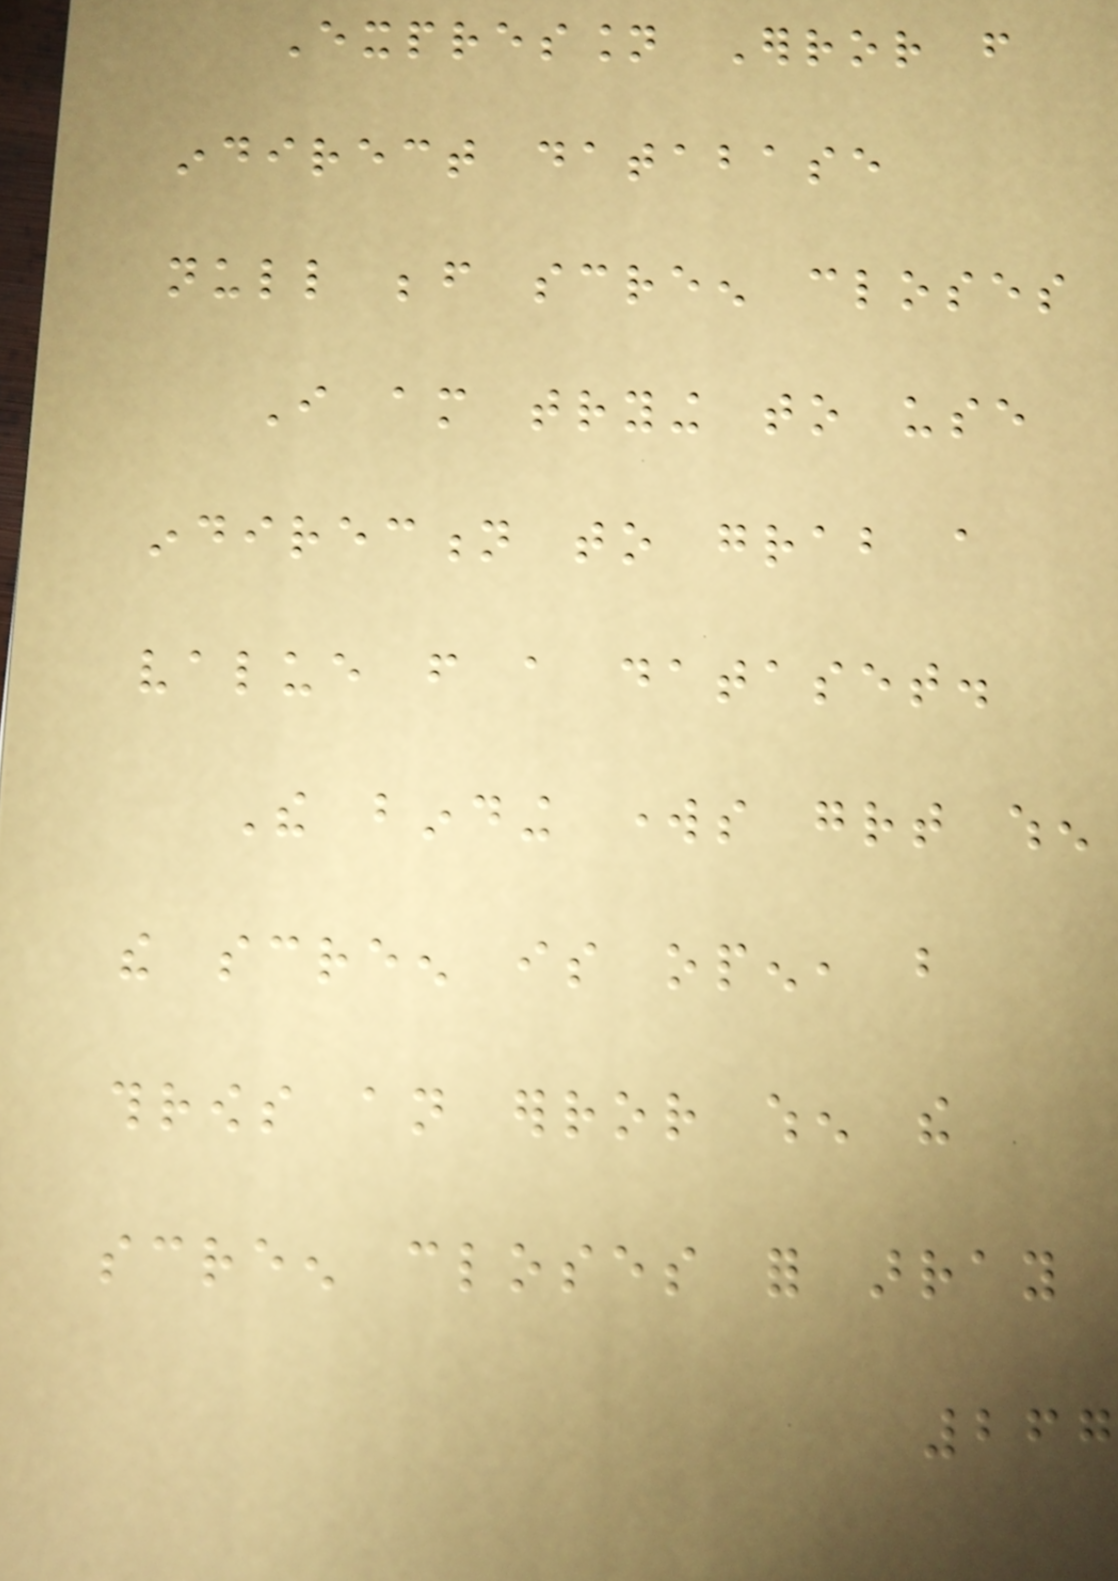Expression Error from
indirect database
null before screen closes
I am trying to use
indirection to grab a
value from a dataset.
The binding works great when
the screen is open, but
throws an error when the
screen closes for array
267
